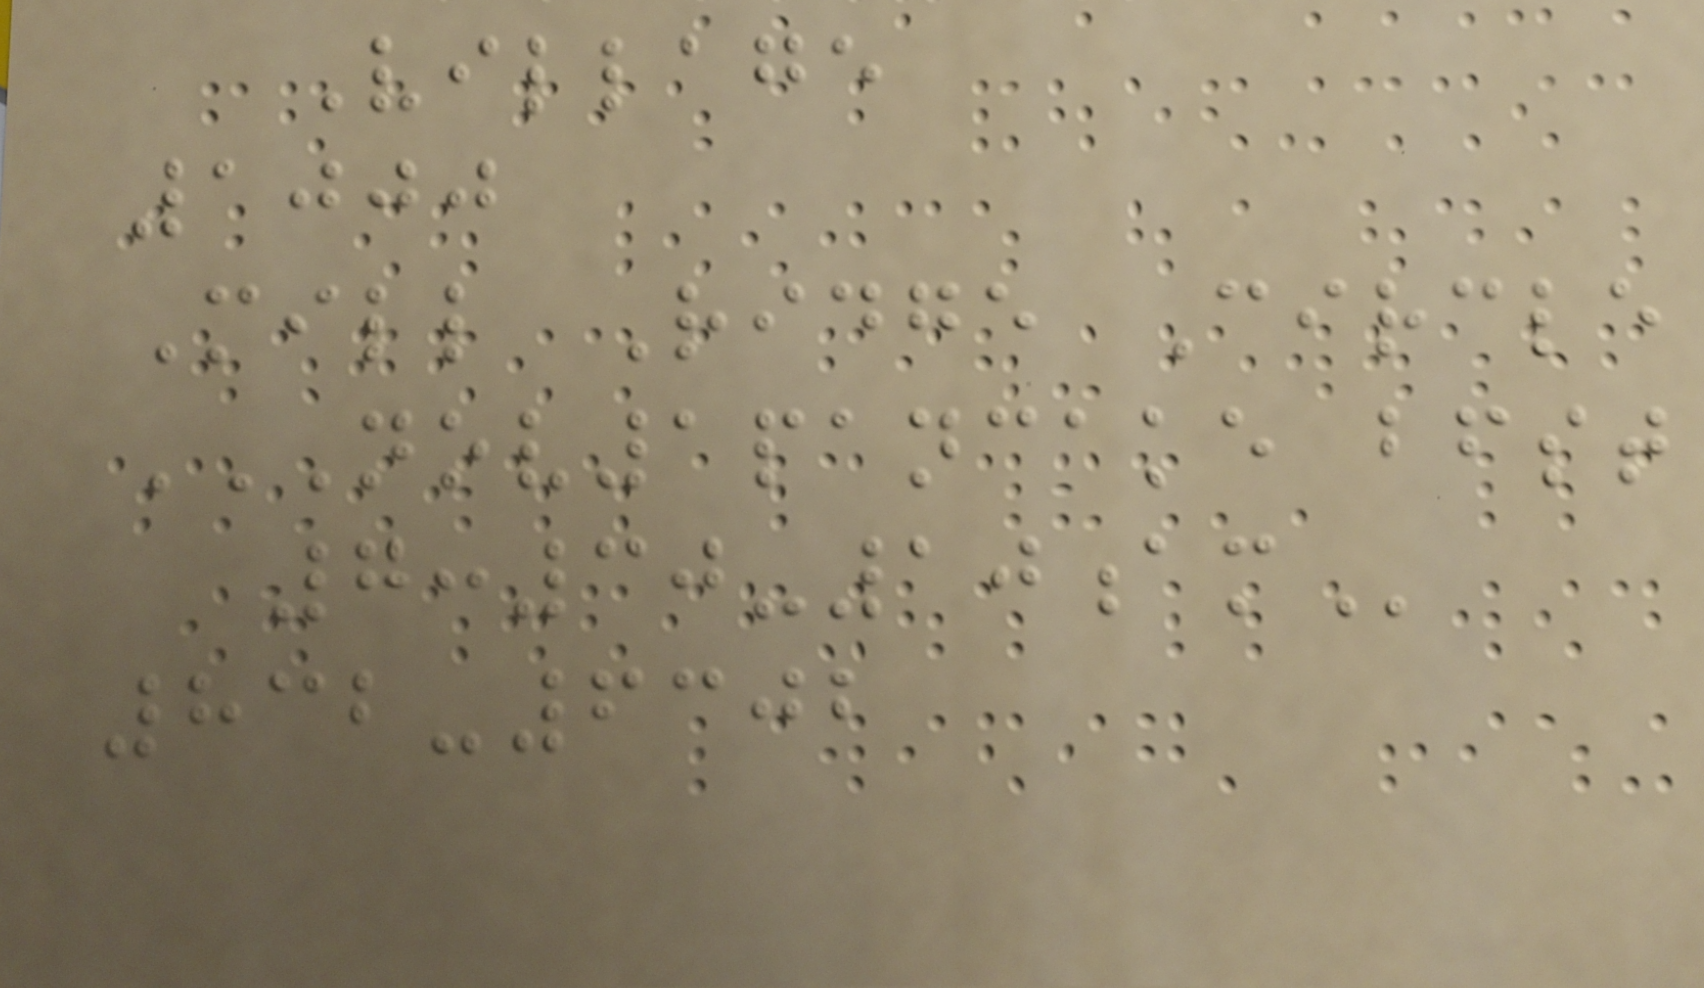Village
1000
Mill Ridge Circle
NOV1PANCAKE BFST
7:30-10AM
832-6302
